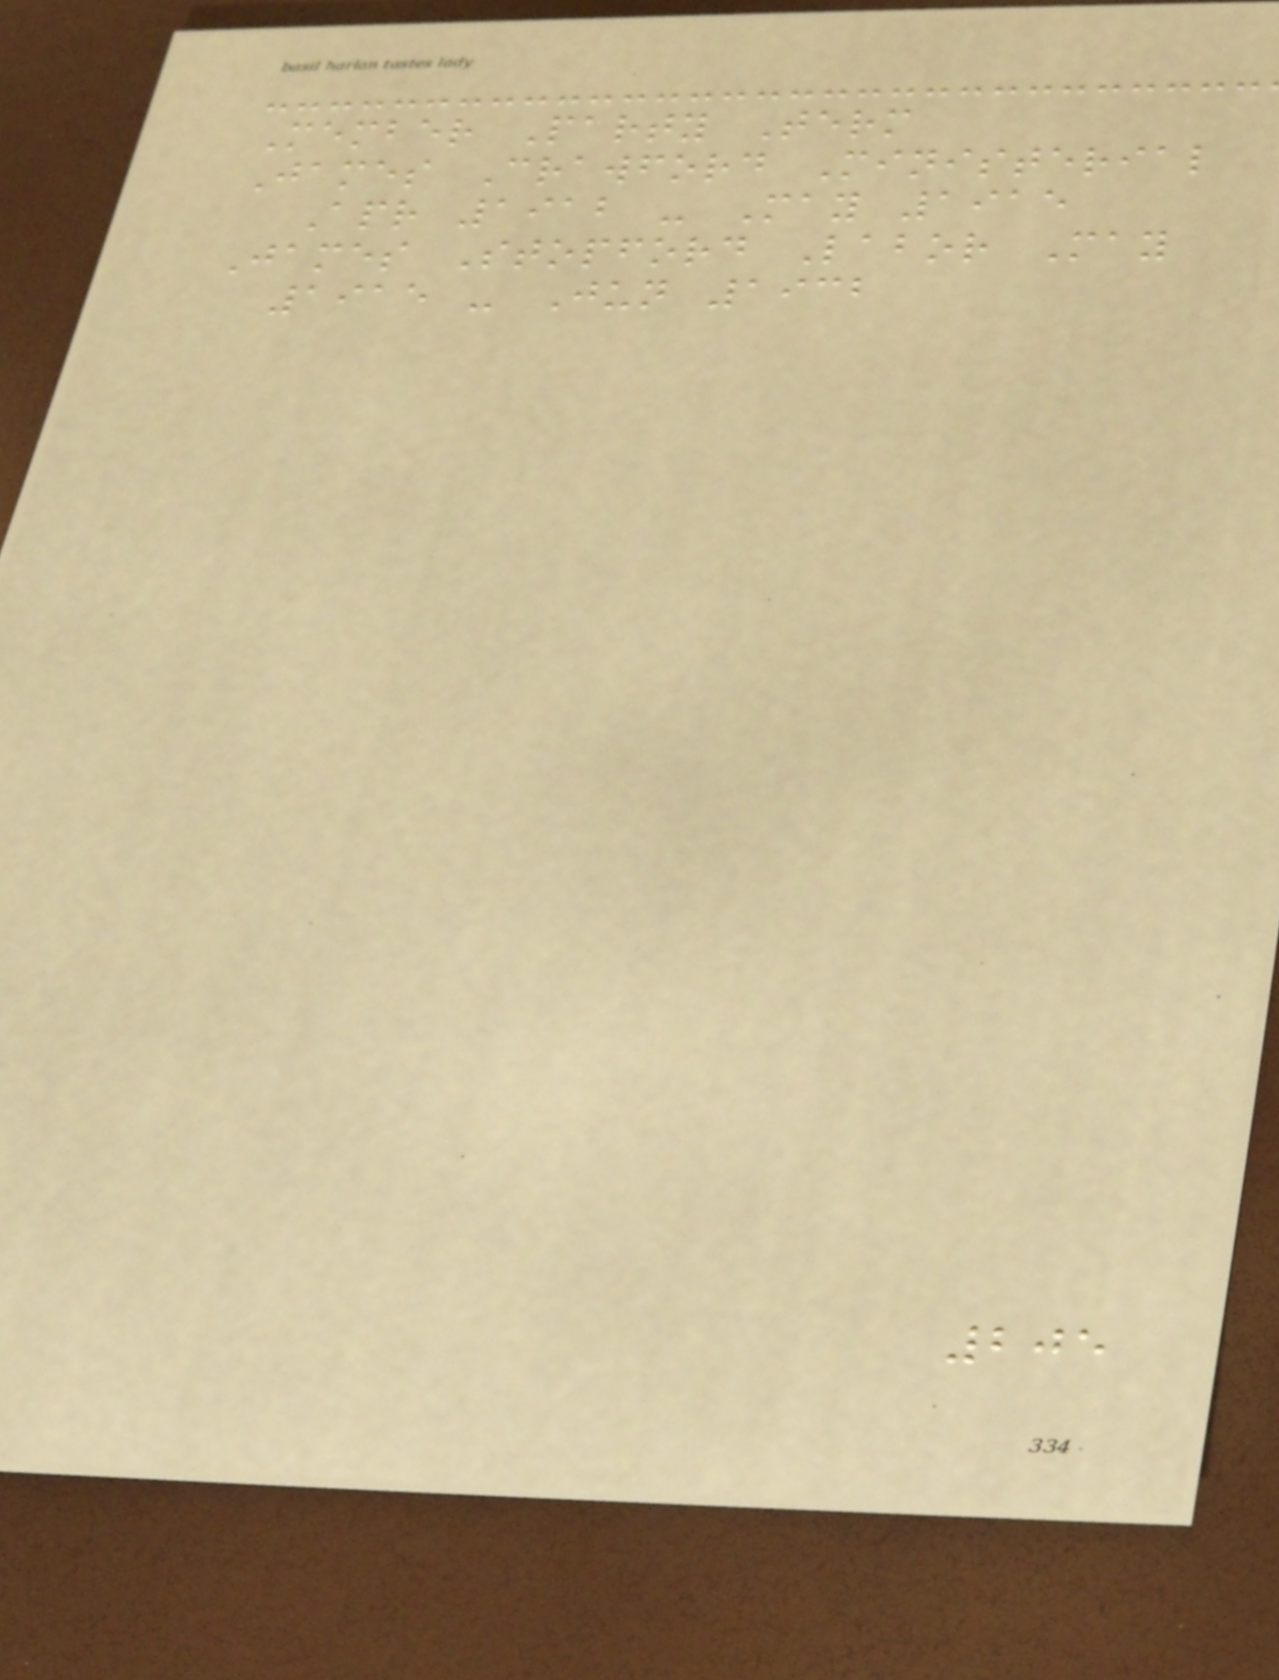Member Party Term
James Crawford Ministerial
Apr 1912 - May 1915
James Stopford Labor May
1915 - Jun 1932
205
